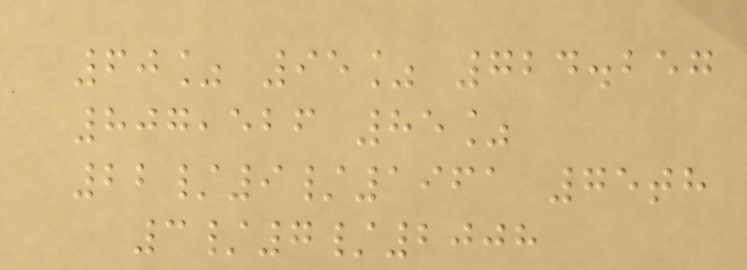60% 95% 724.257
807,526 85%
22/9/1961 75th
3/7/2008
